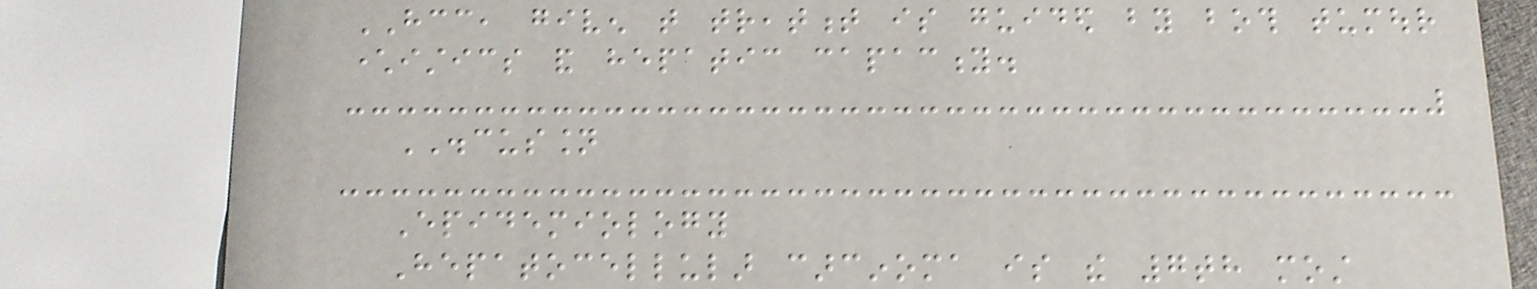HCC, given that treatment is guided by both tumour
characteristics and hepatic capacity.
DISCUSSION
Epidemiology
Hepatocellular carcinoma is the 7th most
